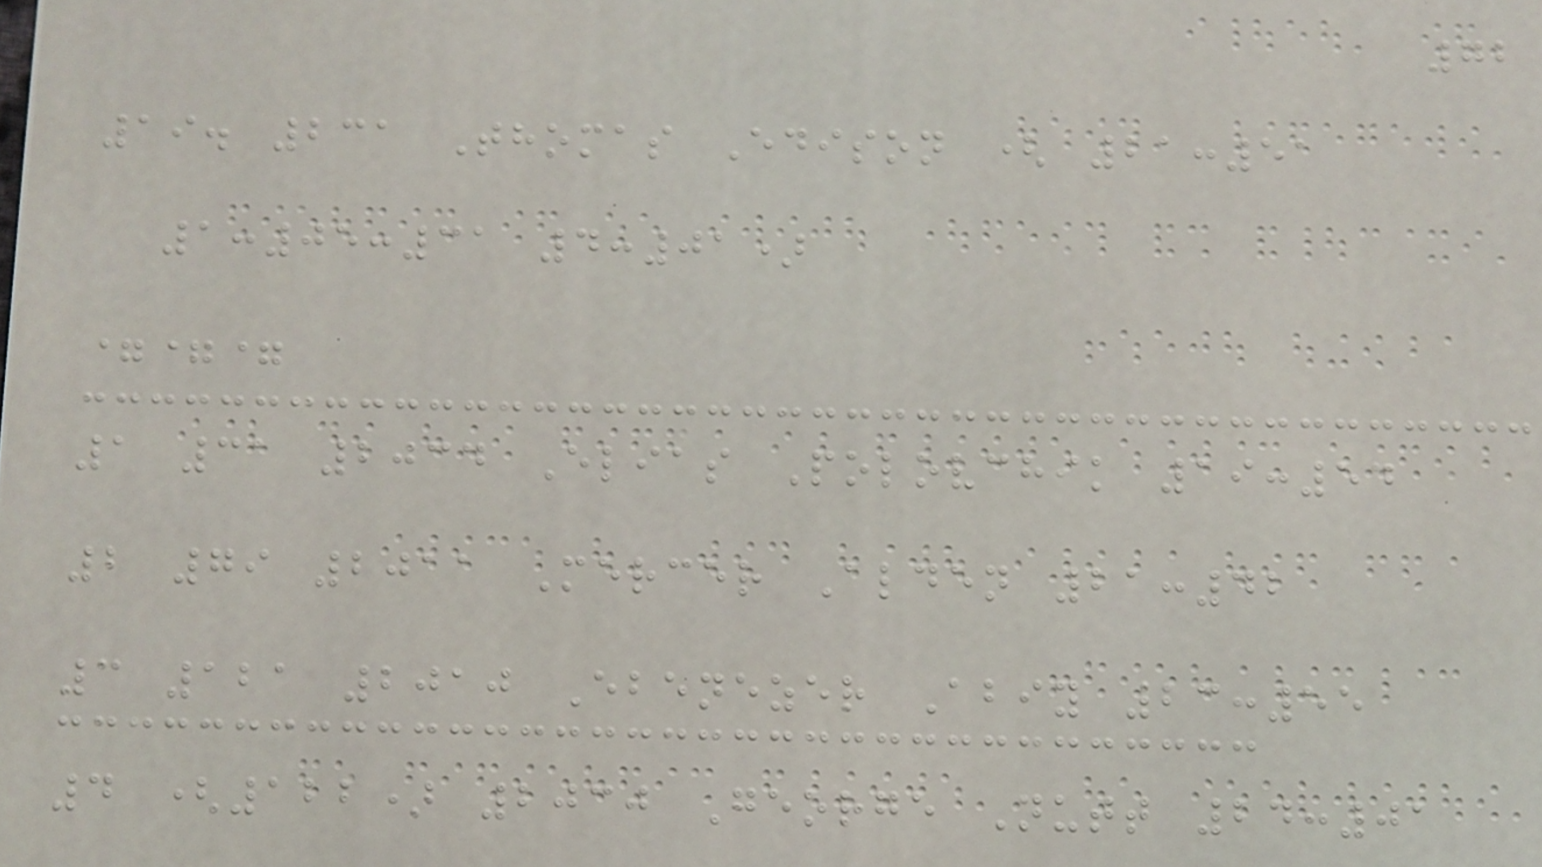72
19. 231 Thomas Edison ( 21:51
1:05:31 4:01)
===
1 31 2034 Elias Polovchik 19:54
2 79 2011 Mercer Alden 21:42
3 121 2010 Ebenezer Abiy 23:55
4 (122) 2030 George Nutt 24:01
